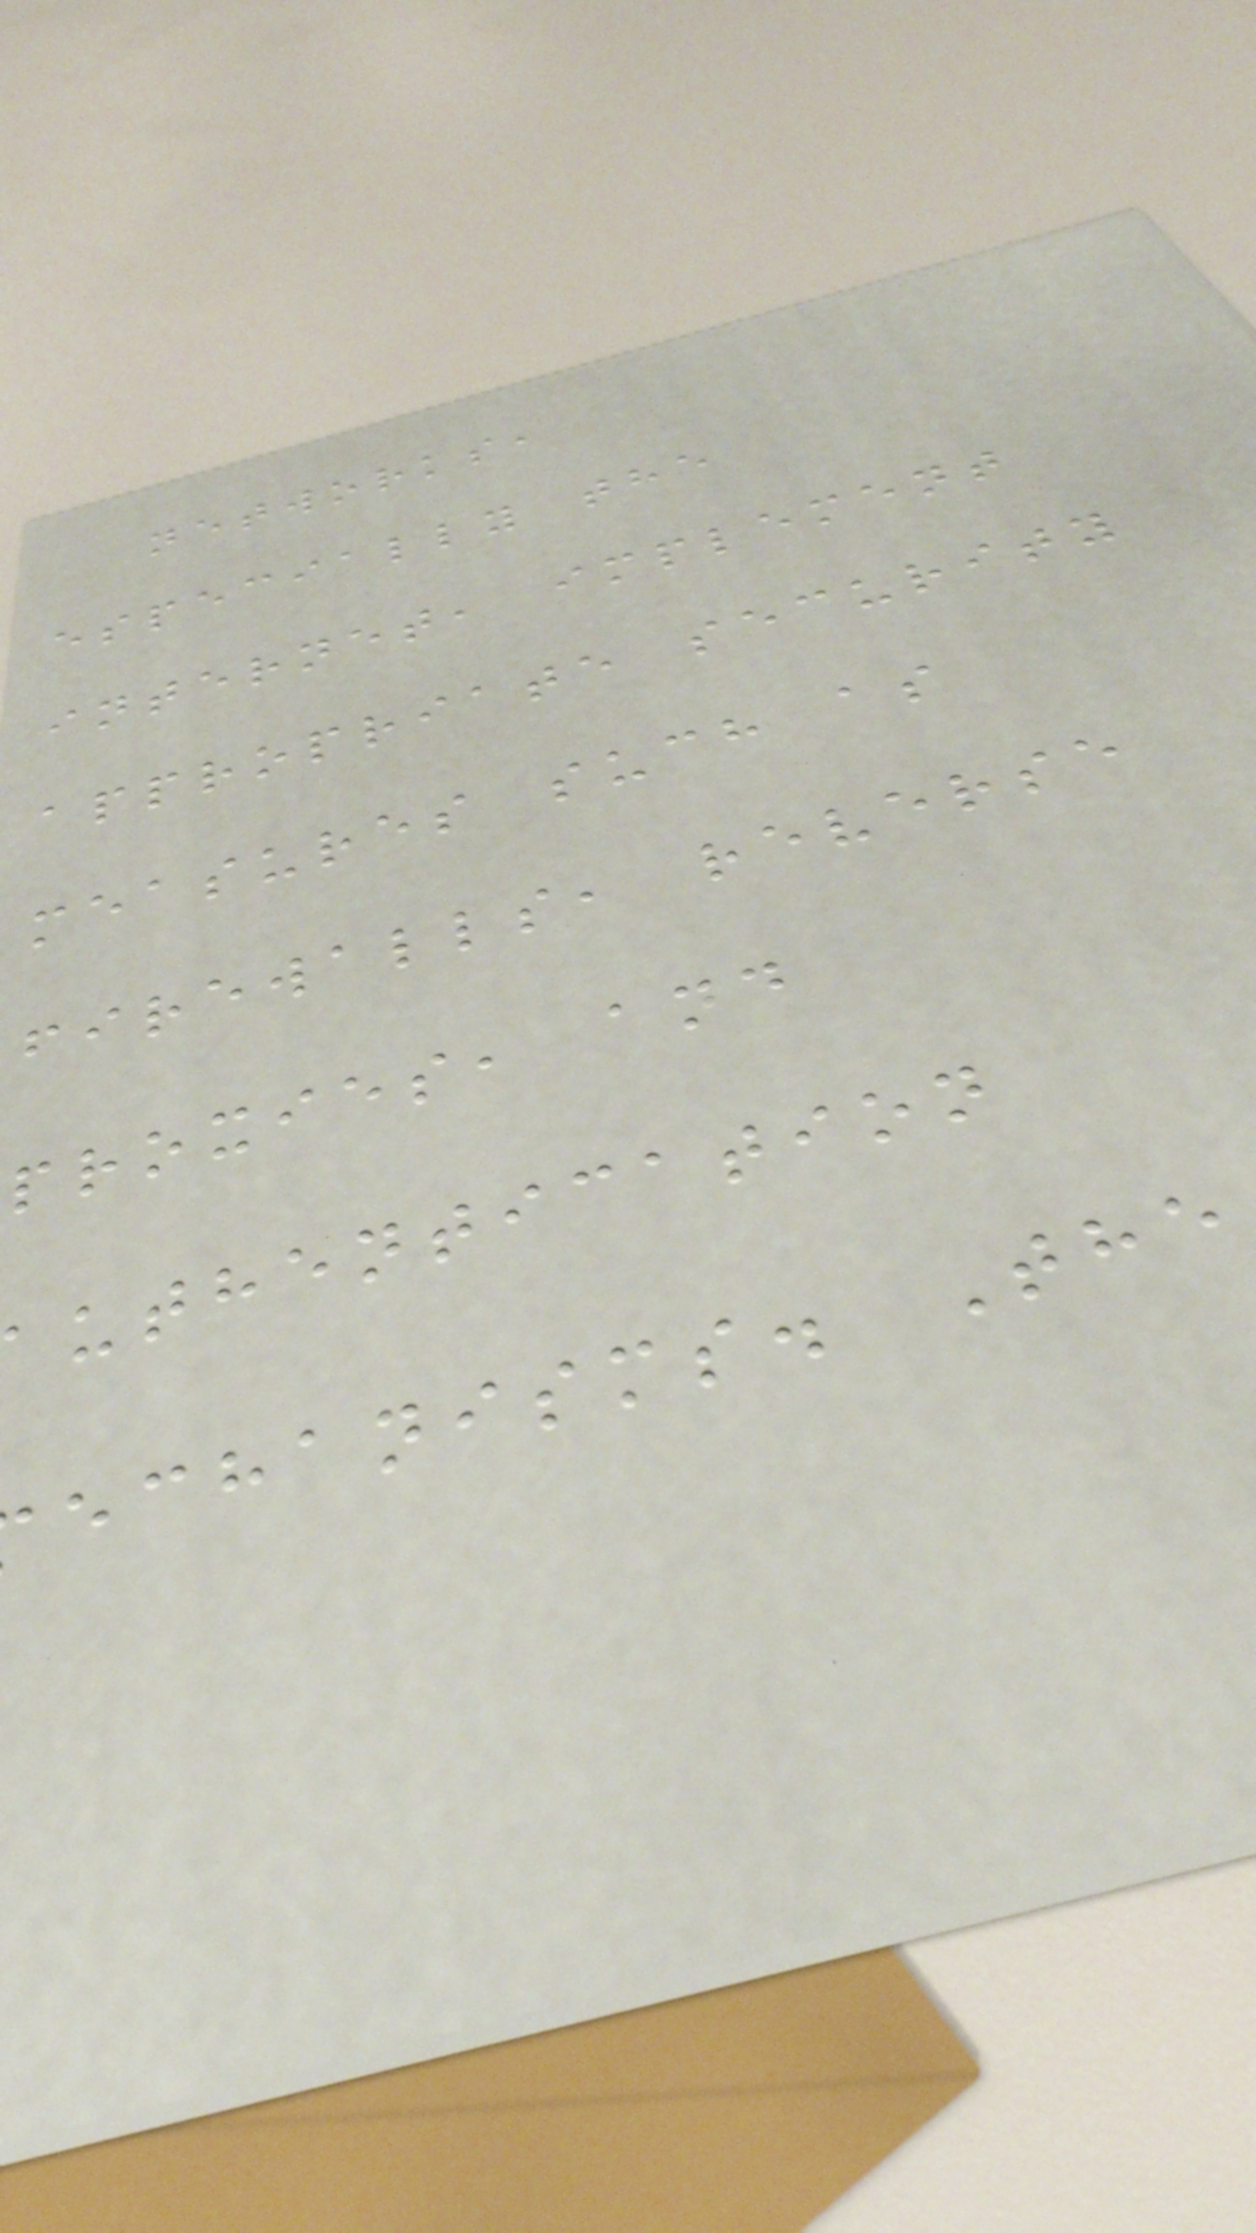networks,
especially the
internet, implement
appropriate security
measures such as
firewalls, reverse
proxies, and
uthentication
echanisms. The
